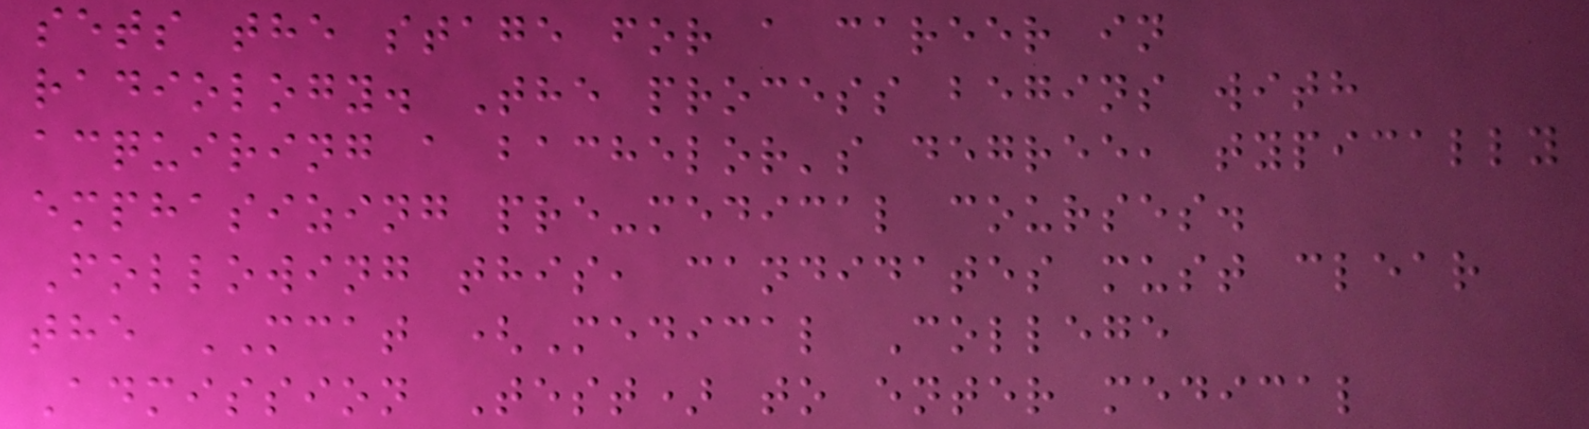sets the stage for a career in
radiology. The process begins with
acquiring a bachelor's degree, typically
emphasizing pre-medical courses.
Following this, candidates must clear
the MCAT (Medical College
Admission Test) to enter medical
